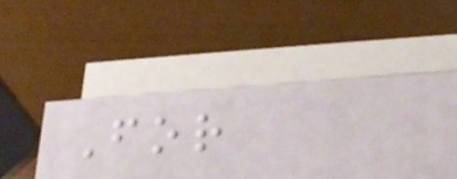For
